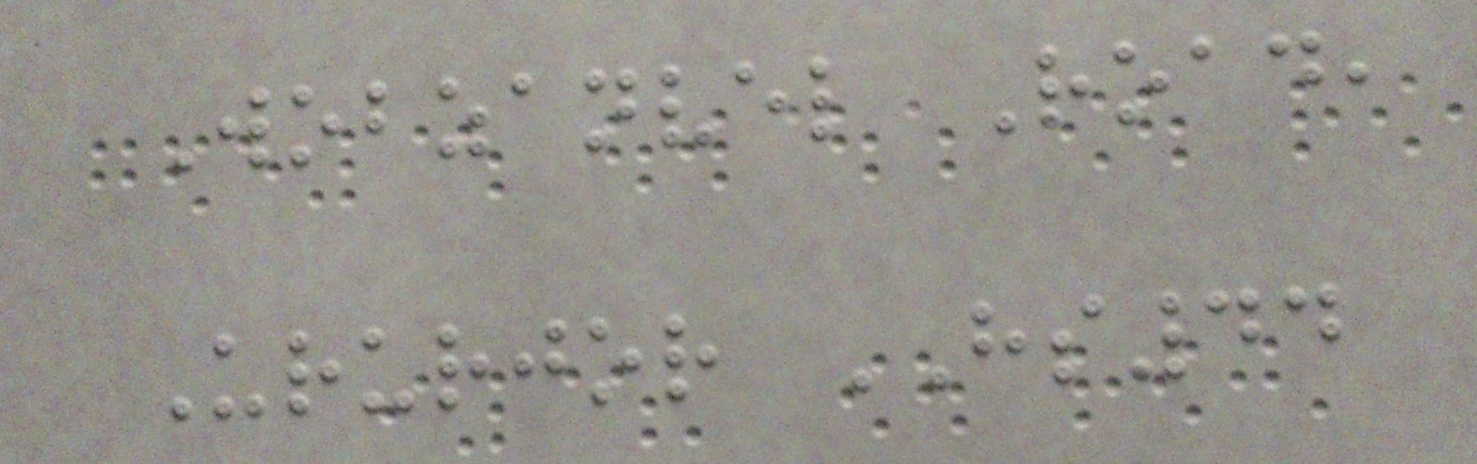Wobzanvel Road,
Ururjor HS44
